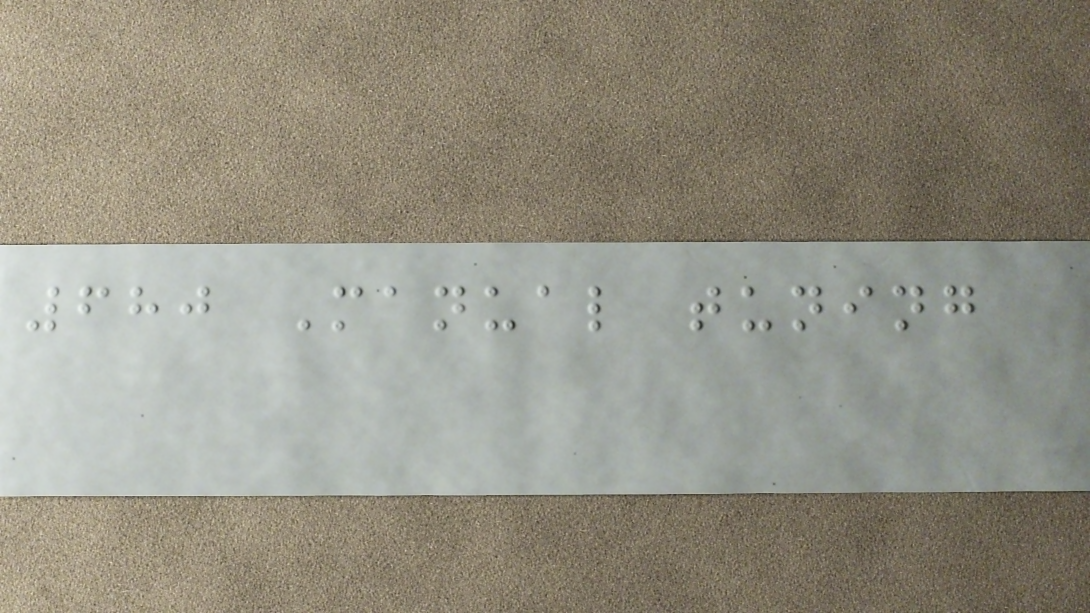680 Manual tuning
